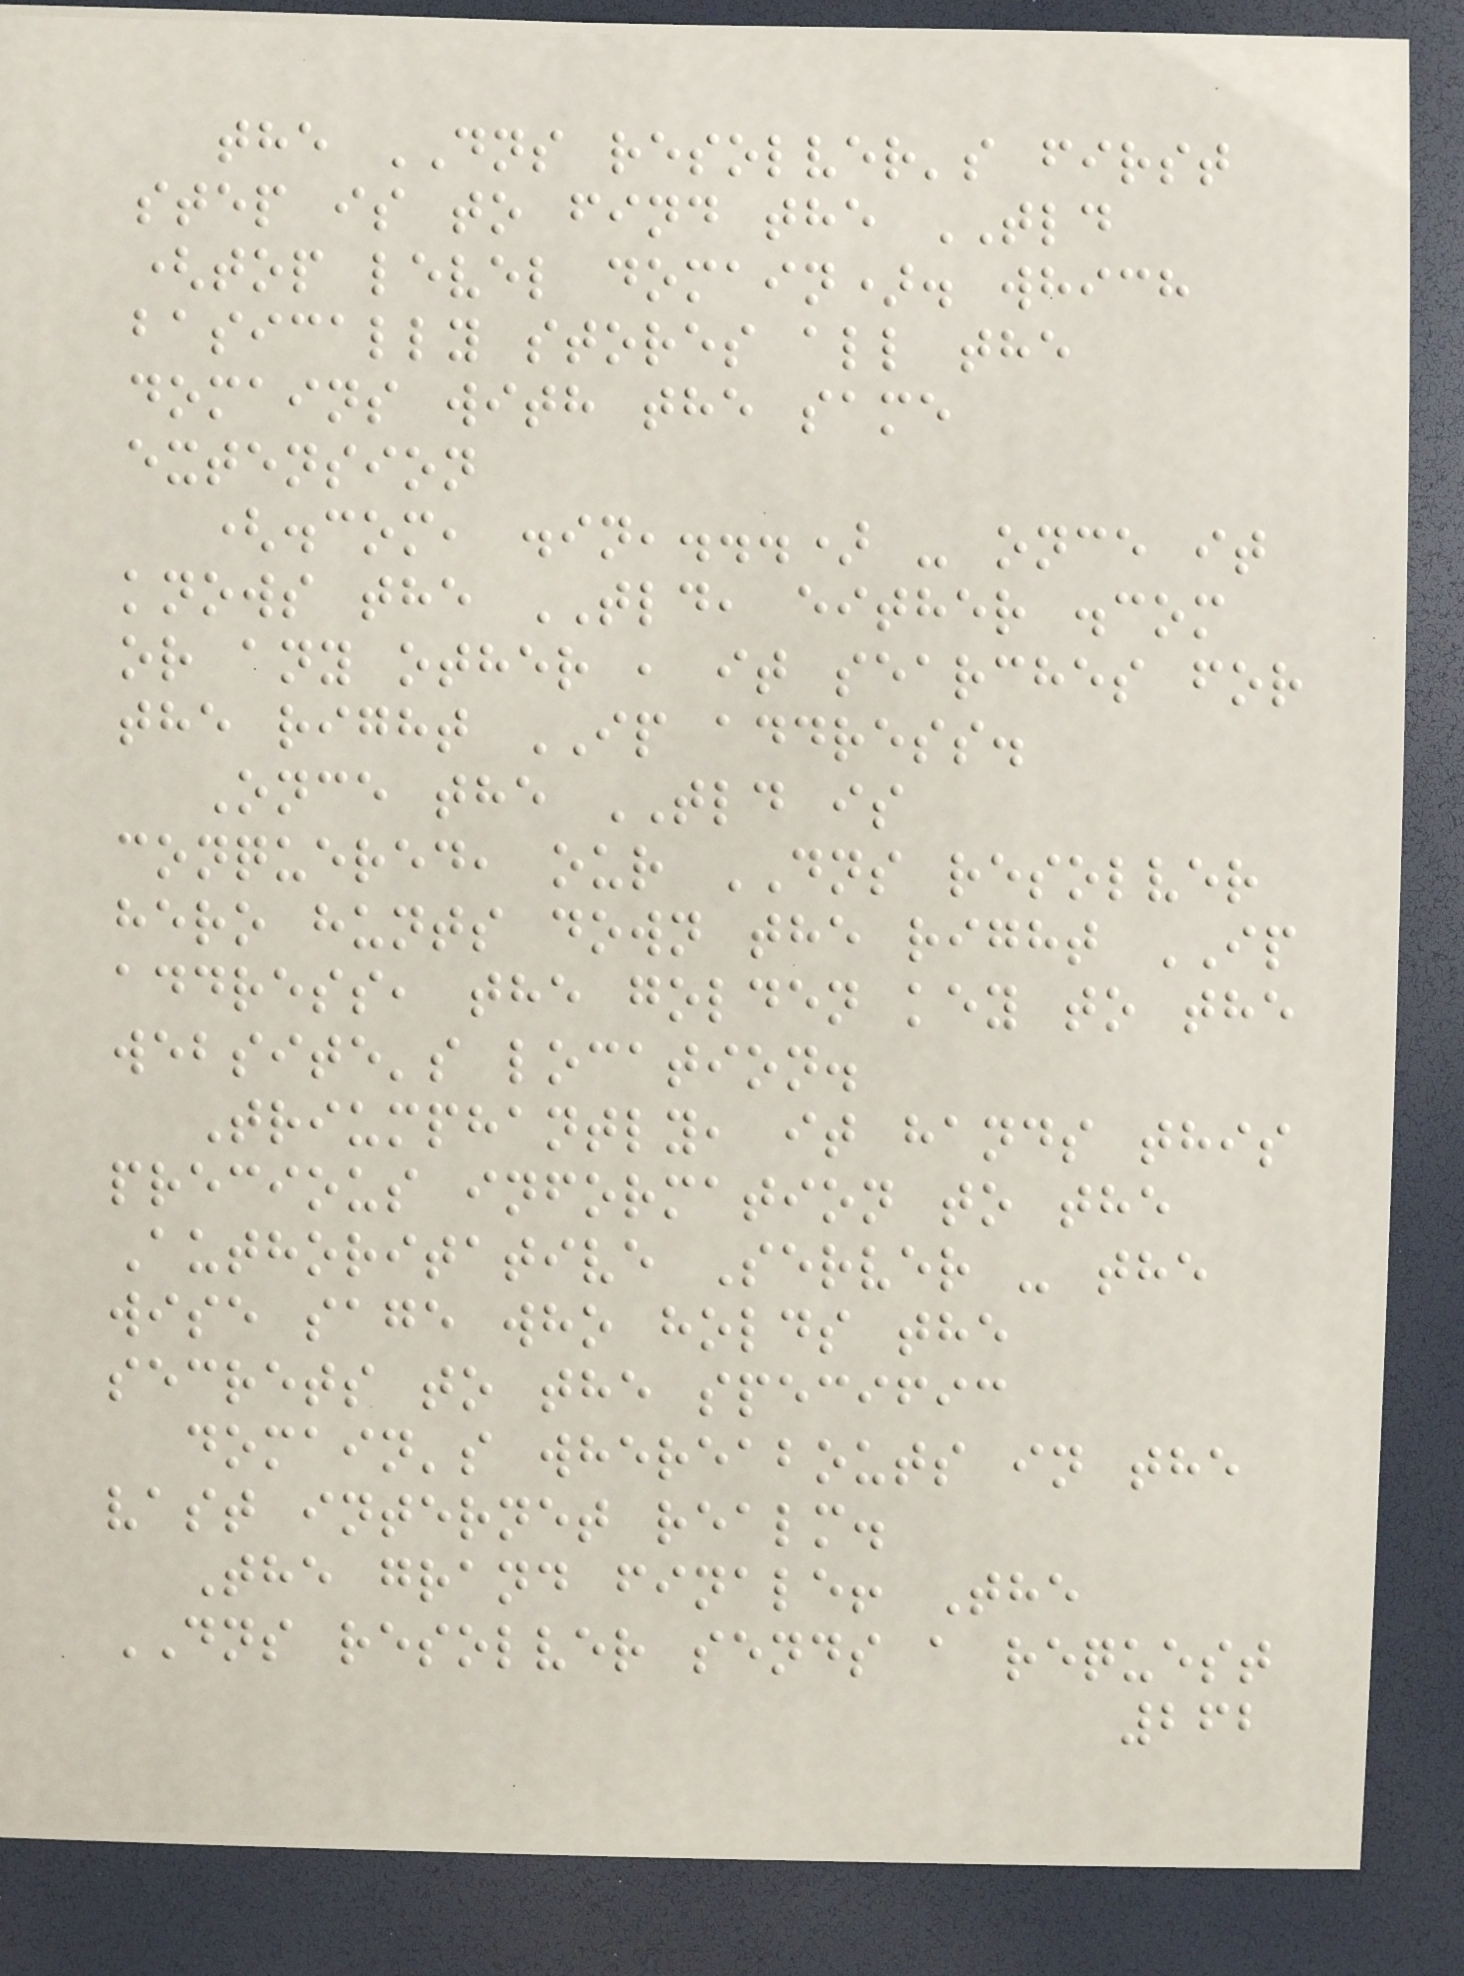the DNS resolver's first
step is to find the TLD
(top level domain). which
basically stores all the
domains with the same
extension
(.com, .in,...) - once it
knows the TLD, either .com
or any other , it searches for
the right IP address.
Once the TLD is
conquered, our DNS resolver
hero hunts down the right IP
address, the golden key to the
website's location.
Triumphantly, it hands this
precious information to the
Authoritative Server - the
wise sage who holds the
secrets to the specific
domain's whereabouts in the
vast internet realm.
The grand finale! The
DNS resolver sends a request
262
